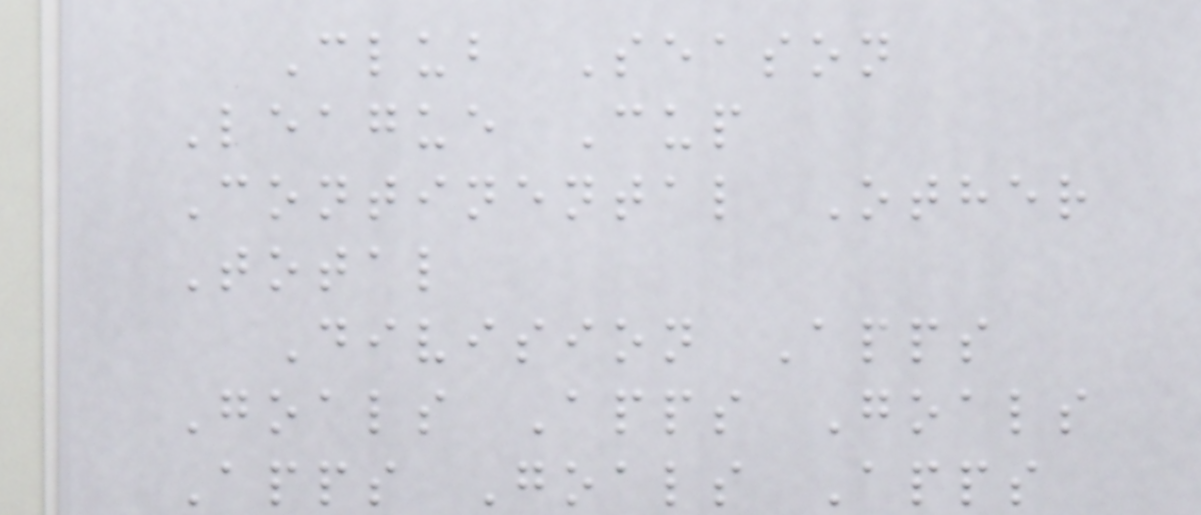Club Season
League Cup
Continental Other
Total
Division Apps
Goals Apps Goals
Apps Goals Apps
